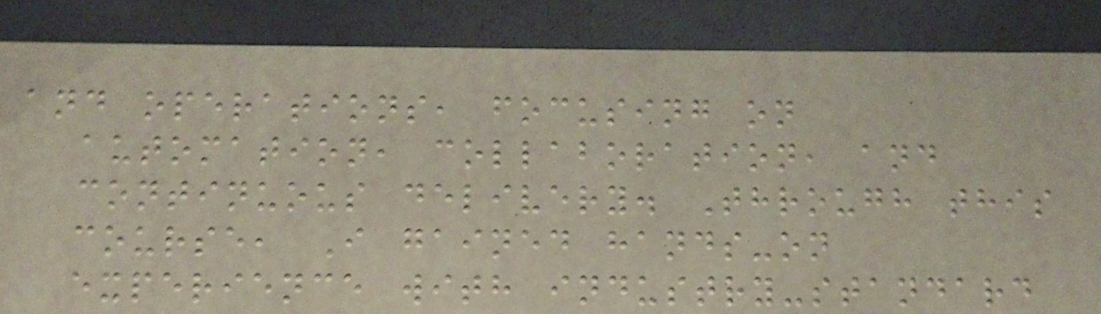and operations, focusing on
automation, collaboration, and
continuous delivery. Through this
course, I gained hands-on
experience with industry-standard
